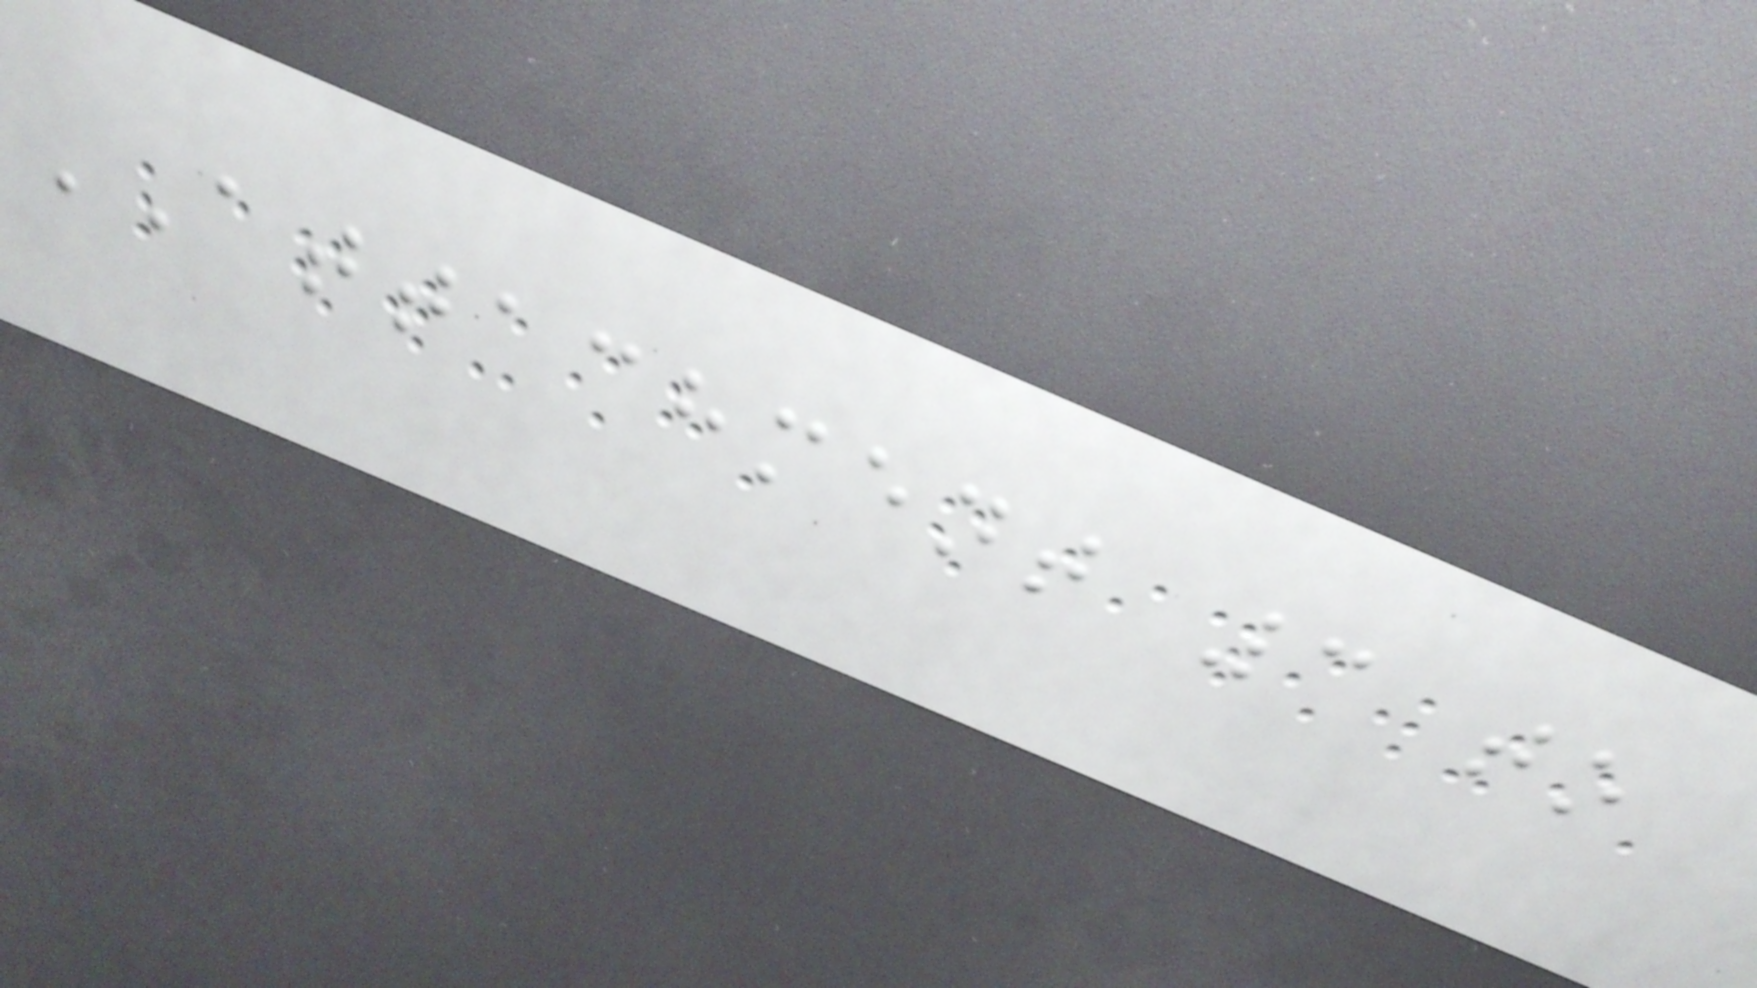ATTACHMENT 3 to
